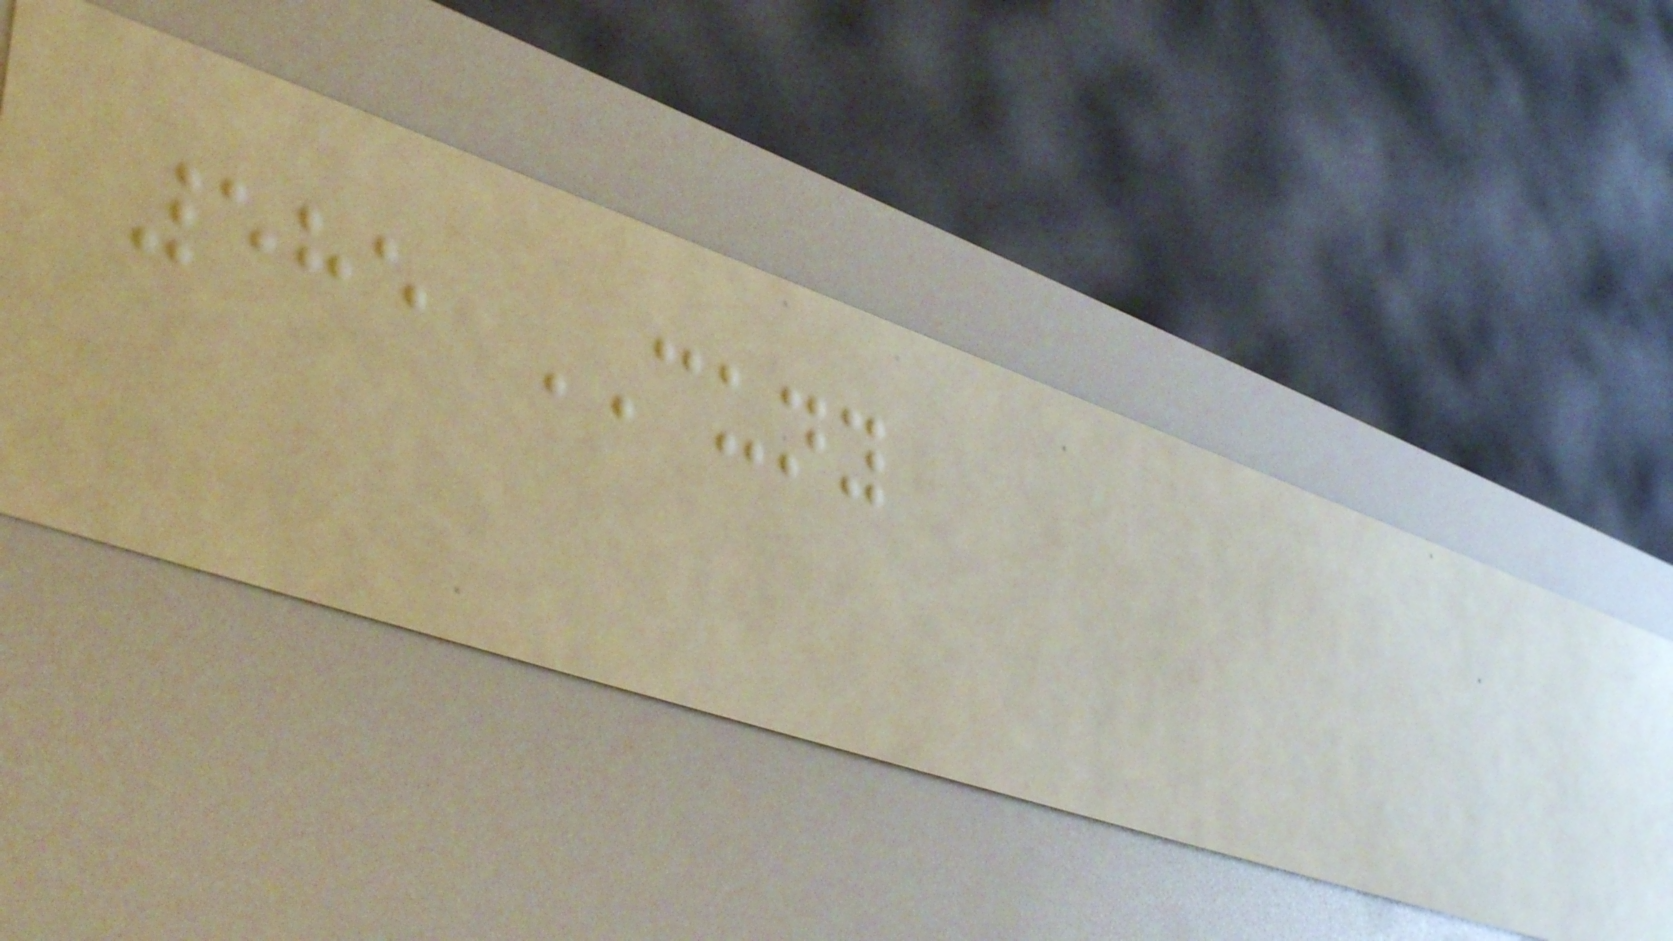585 CUNY
